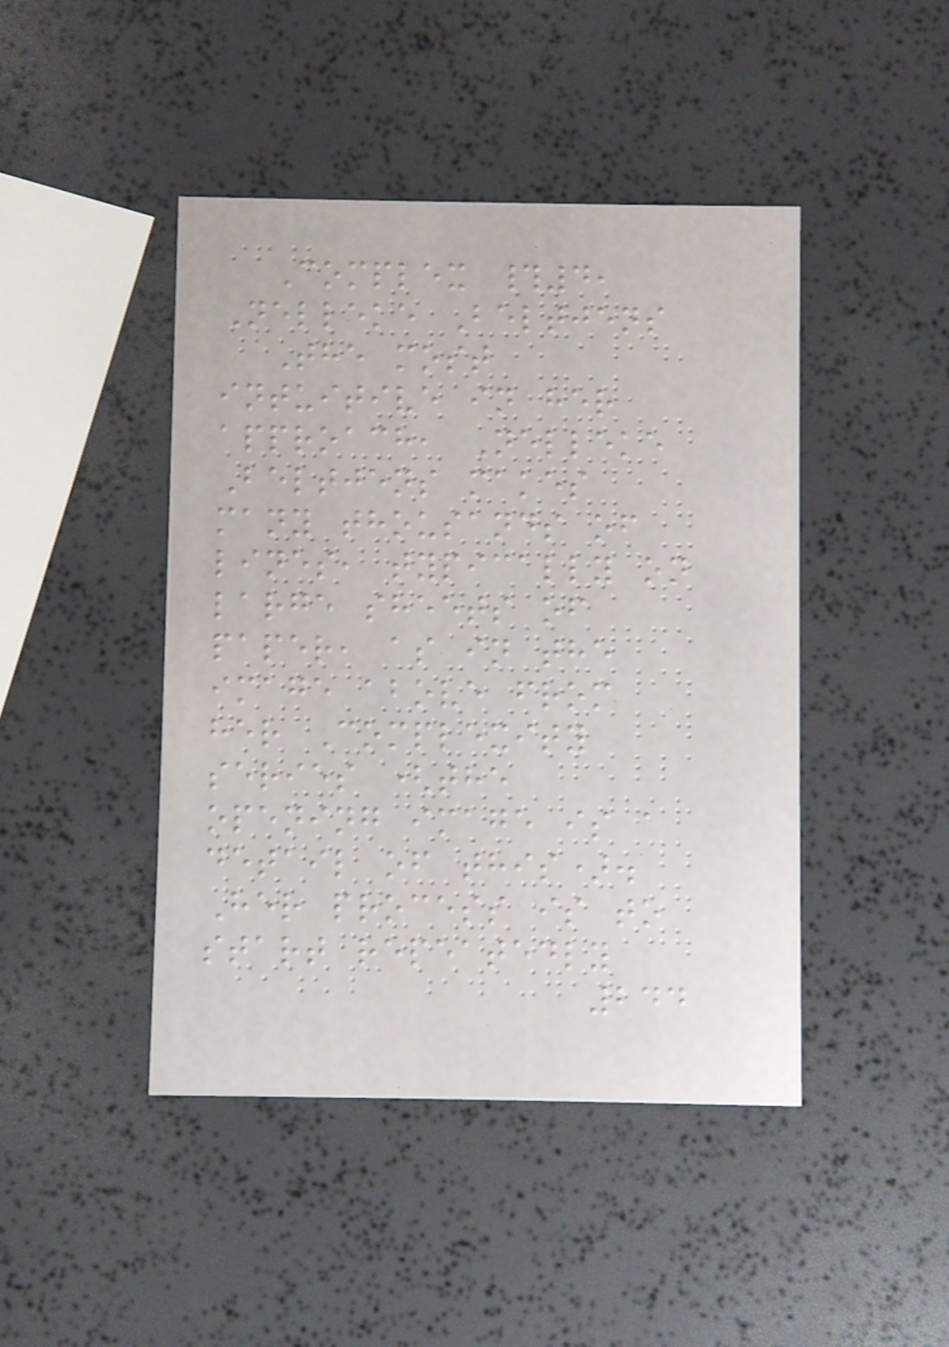Complex #4,
Nelleke Beltjens
The most
intuitive in her
approach, Nelleke
Beltjens makes
many thousands of
lines, typically on
large sheets of
paper, as in the
image above from
her Complexity
series (the
opening image is a
detail of this).
Her process is to
start repeatedly
244
